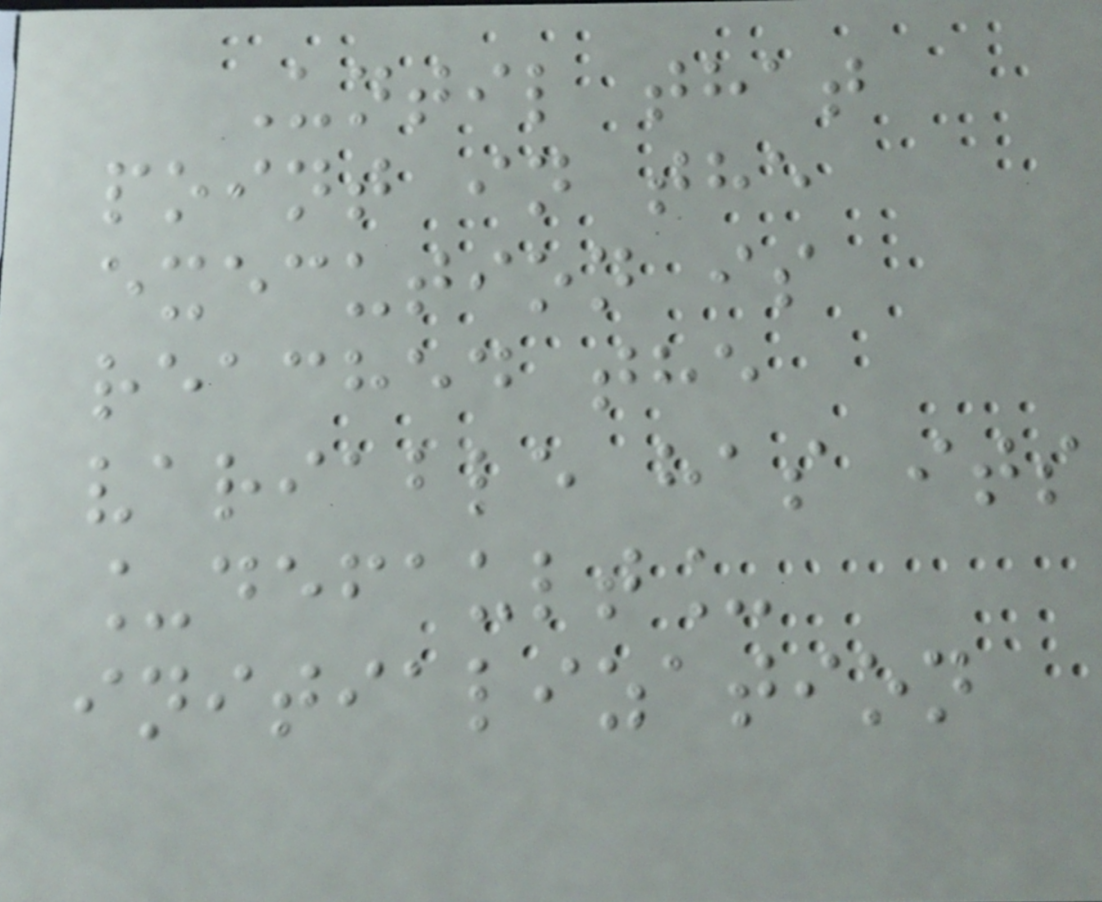Until that
point in the
execution is
reached the
variable has its
_default_
initialization
